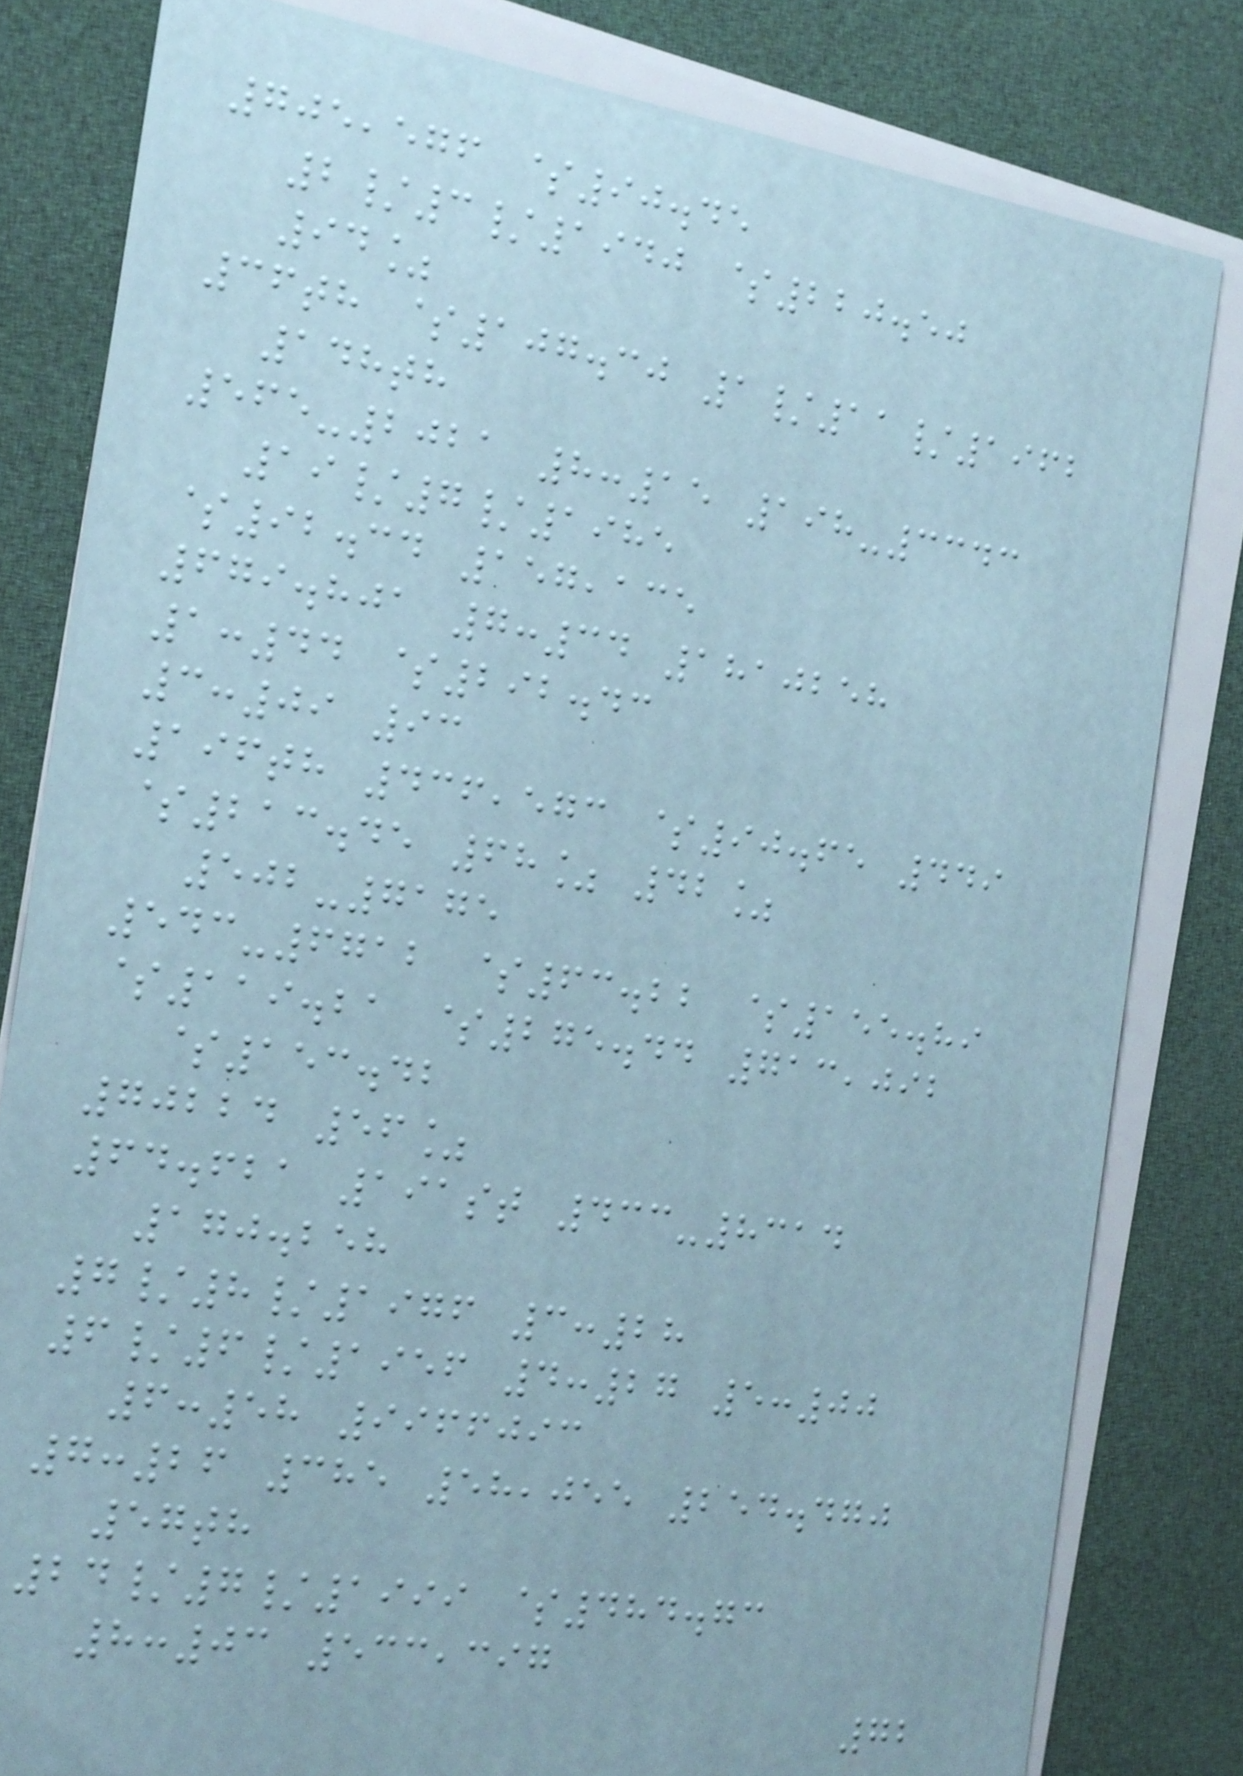705,576 $90.45
2/3/1940 $220.50
94%
36th $107.30 1/11/1962
148th
565-2021 8:15 198-3343
19/7/1985
$92.34 157,135
679.801 7:34 1810258
1:44 $292.43
3:09 93
196th 436,573 $90.65 449
$213.45 68% 42%
502-7175
543-6712 $63.22 $155.89
$119.21 $275.44 713,092
$153.42
70224 56%
64.621 191st 433-8314
170.258
7/8/1976 3:28
6/6/1956 4:27 5:00
6:58 9966093
7:26 385 58,055 254.470
57th
24/7/1999 $484.73
8:03 533,397
72
